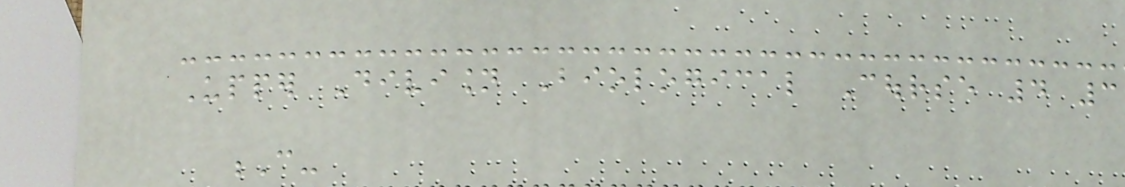Upper Division Biological Course 4 3
C-
